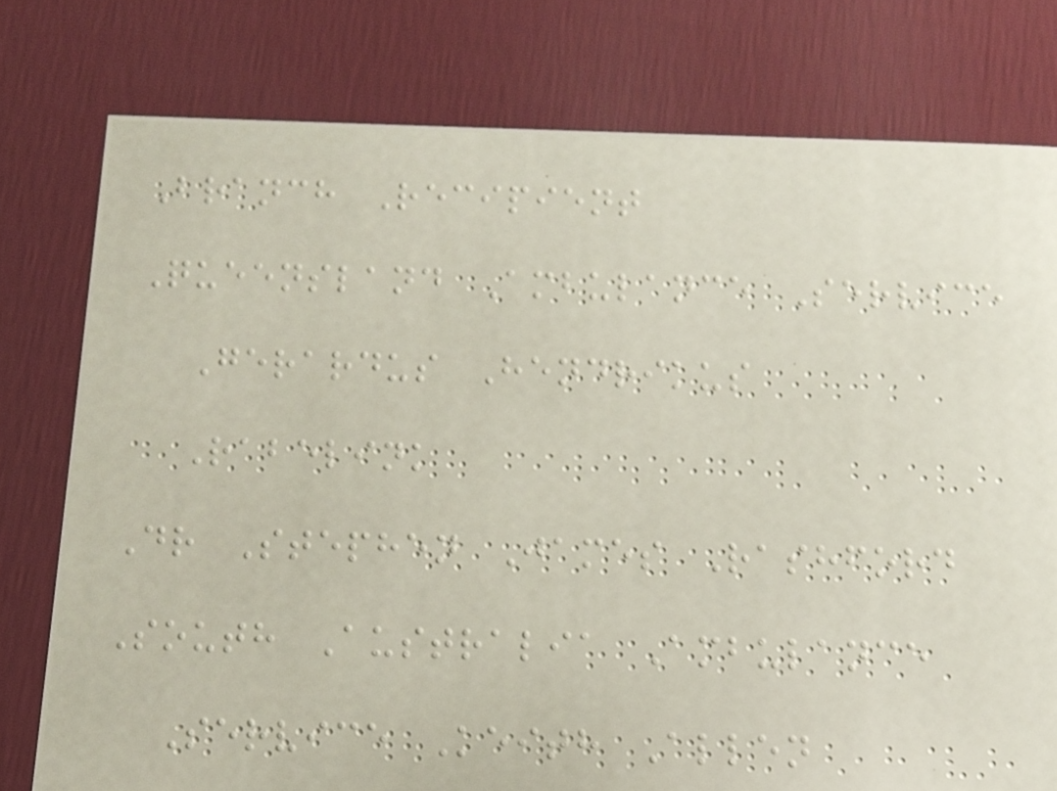Branch Recipient
Queensland Ambulance Service
Gerardus Hendrikus
Rabelink
Dr Stephen James Rashford
South Australia Ambulance
Service Keith Allen
